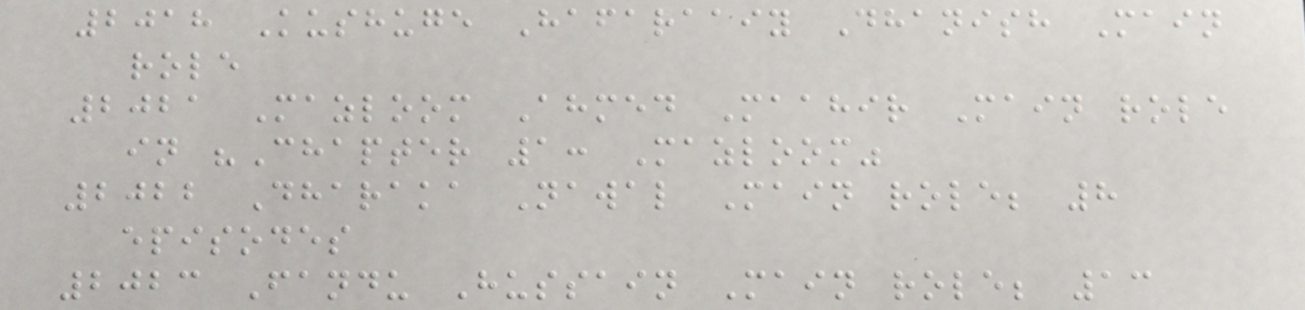2018 Kushuge Hafaraaiy Dhanish Main
role
2021 Mazloom Ahmed Maahir Main role
in "Chapter 1: Mazloom"
2022 Dharaka Nawal Main role; 8
episodes
2023 Fandu Hussain Main role; 13
